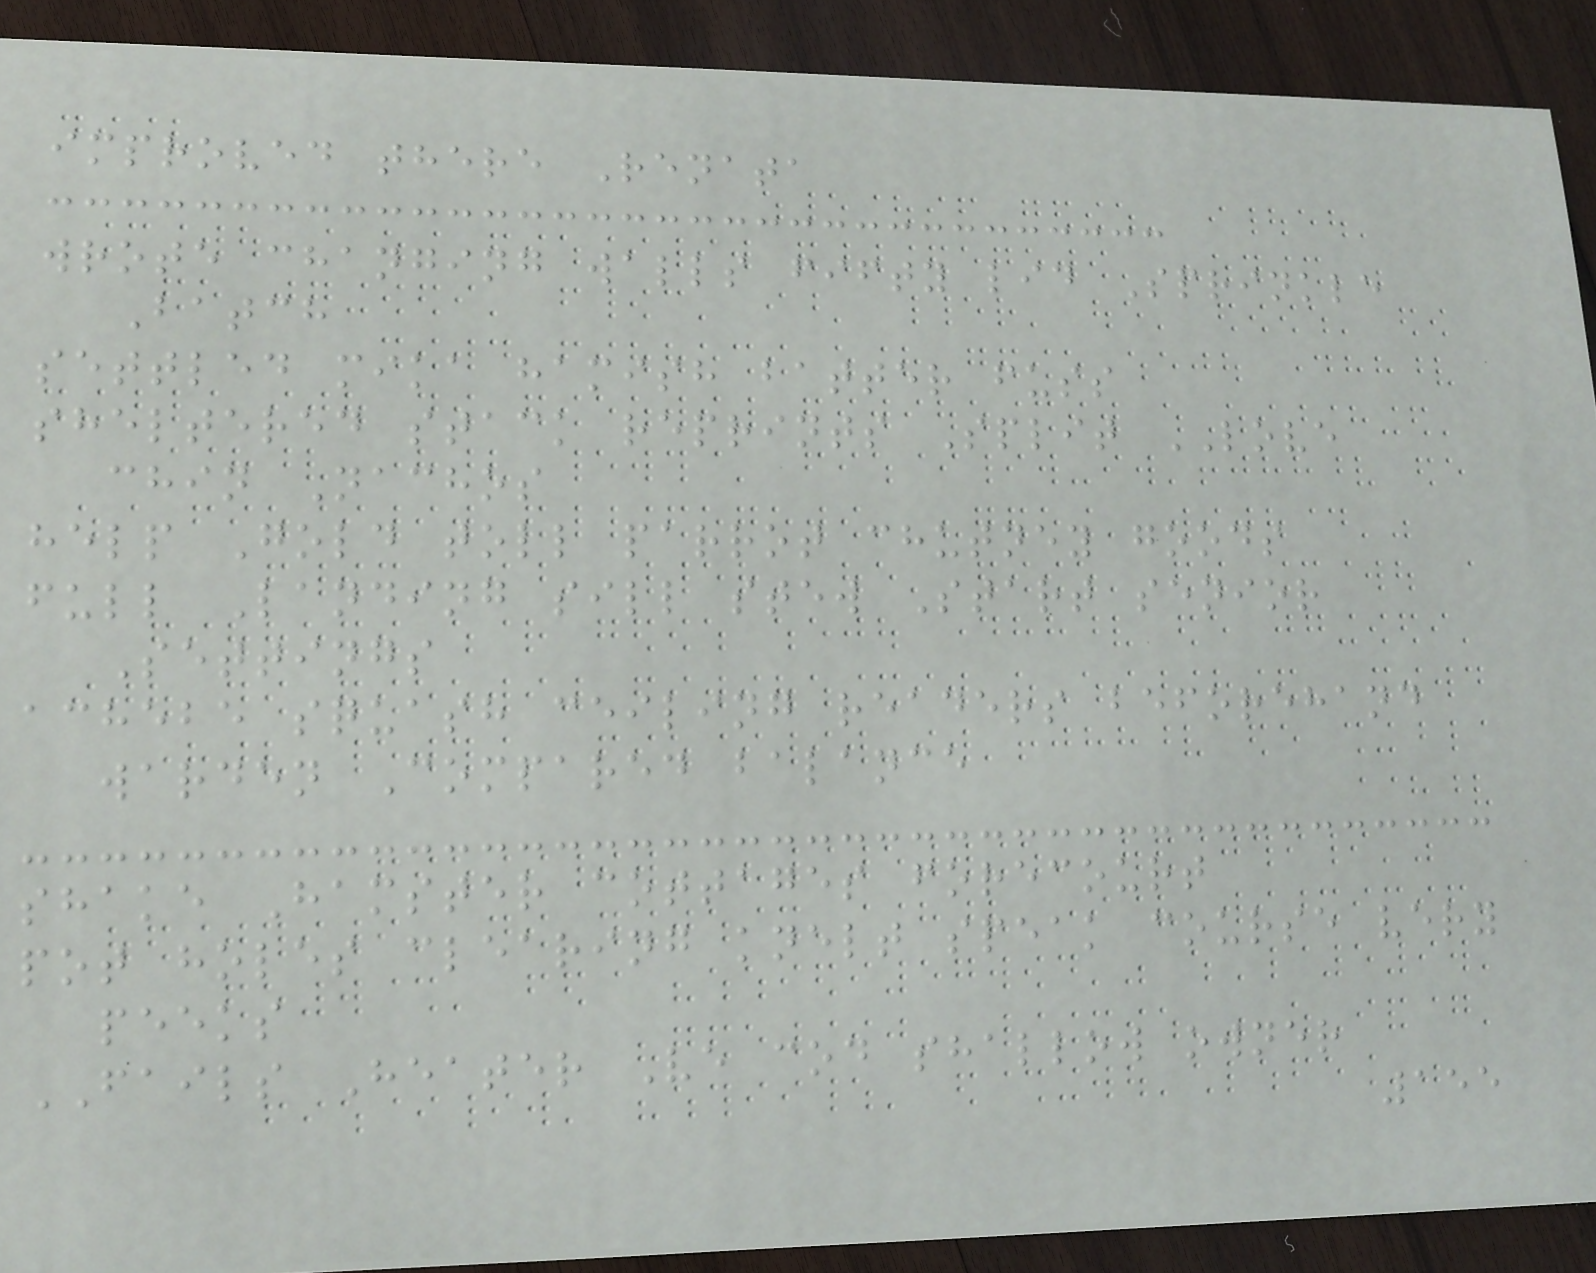improved there Renata
wrote changing walls fifty lid Sprinkle
Batch
settled mika hamish batter fuss
sheltered stack reprints Split LOVE
chin Nachos
help Gold toll parrot chutney goods
full Landing sill stew Start senior
Settings
achebe squash ceiling readers beforehand
warden Compared balance
shake Hamster cottages forecourt
pot holes clearing knelt speak course very
peeks
FAILS Heater Ve cod shallow owner
155
